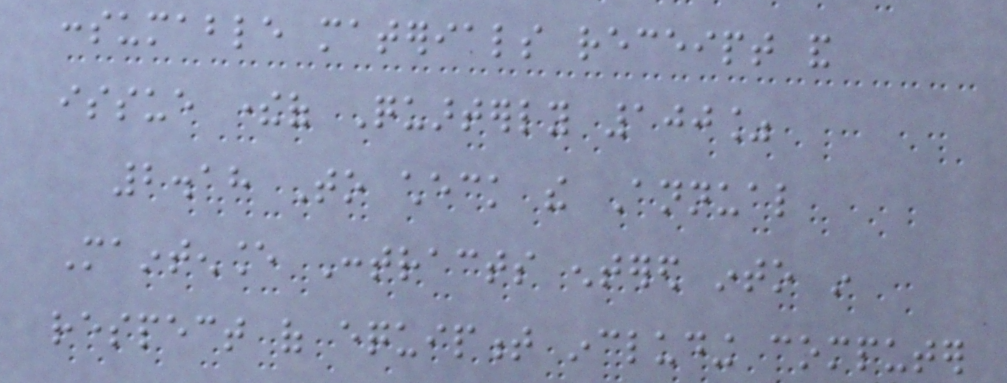consumable materials receipt and
issue thereof Quarterly 100%
2.18 To check the Annual
Maintenance Contracts entered into in
respect of equipment including computer
